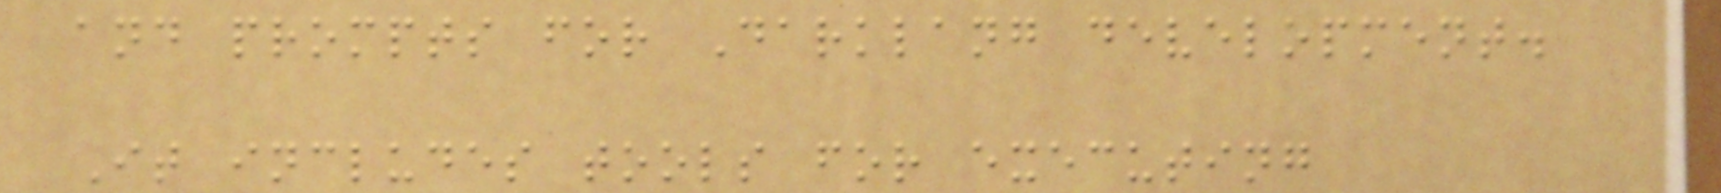and prompts for Darklang development.
It includes tools for executing
